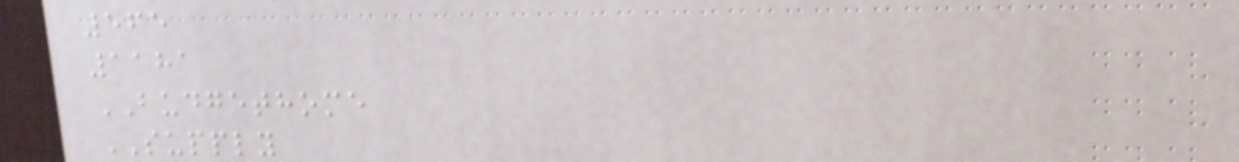565
1181
BUDGETHOME
SUPPLY
